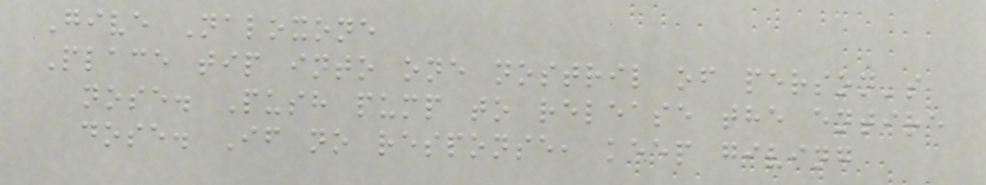Give Naloxone
Place tip into one nostril of person's
nose. Push pump to release the entire
dose. If no response, keep giving
